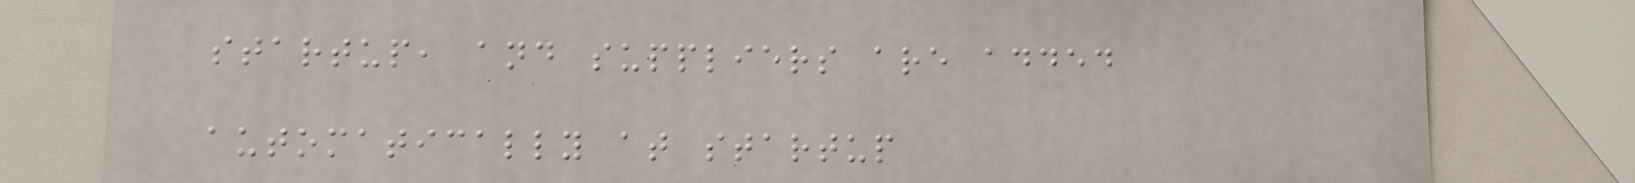startup, and suppliers are added
automatically at startup
